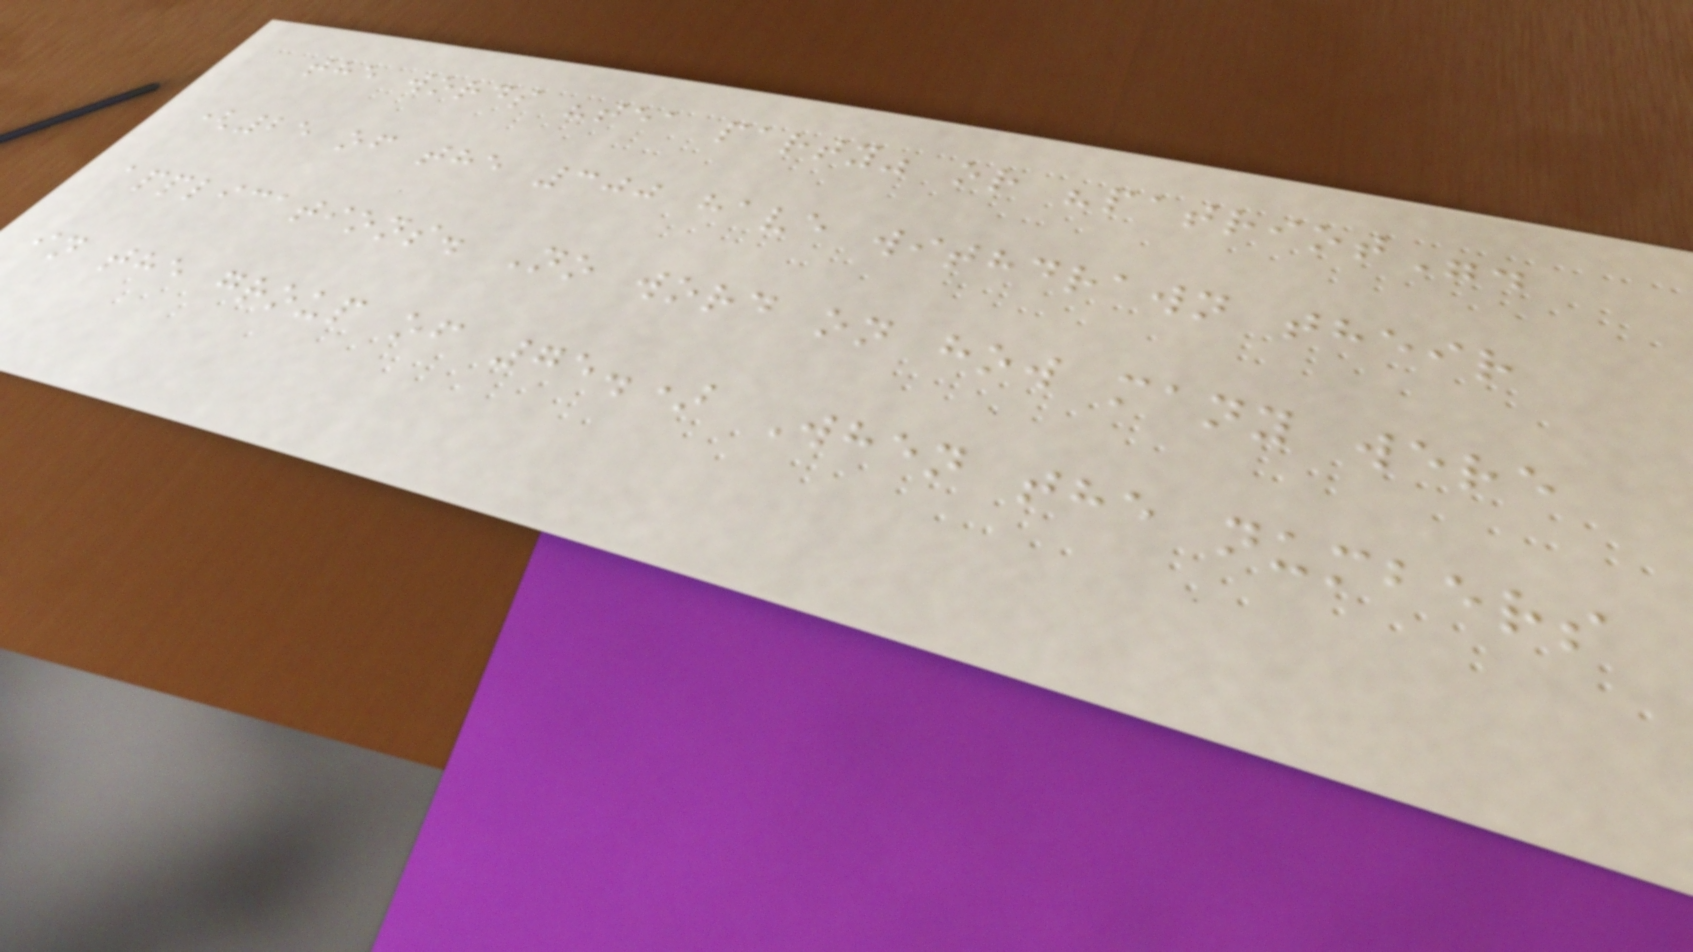the words "tea party" or "patriot".
(25 of the 300 have withdrawn their
applications. No word on how many were
in the group of 75.) When the numbers
